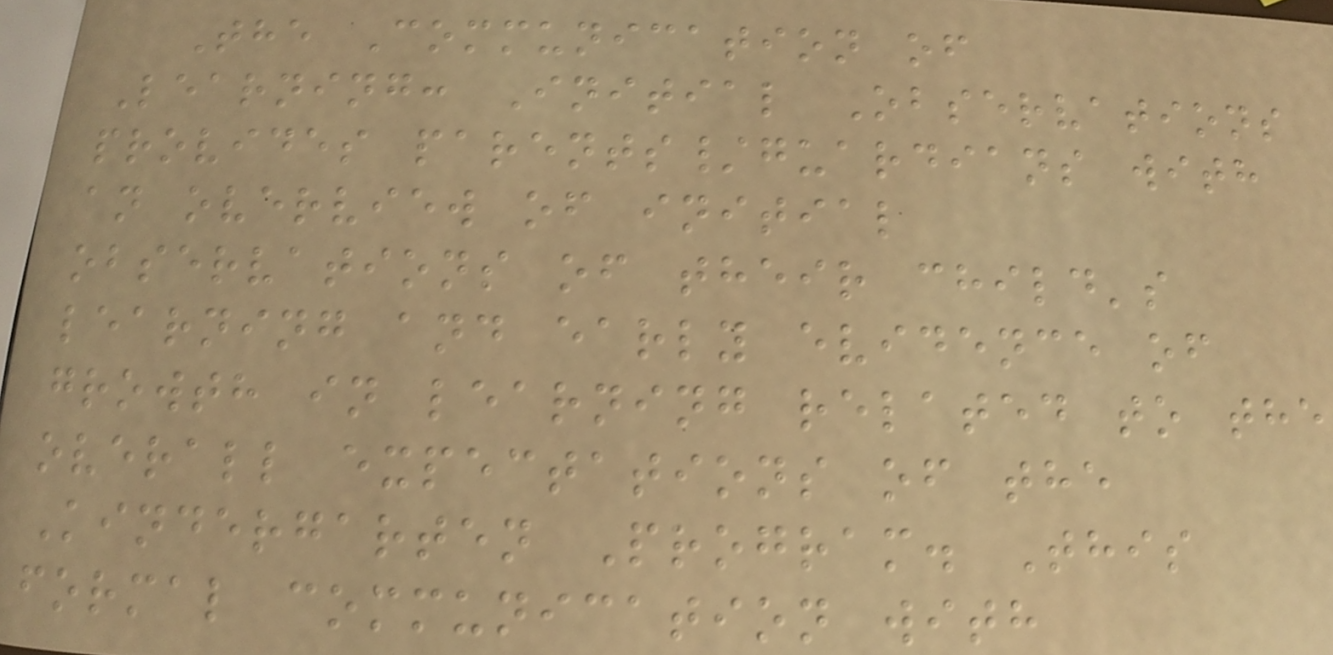The Communication of
Learning: Initial Observations
provides parents/guardians with
an overview of initial
observations of their child's
learning and early evidence of
growth in learning related to the
overall expectations of the
Kindergarten Program. This
formal communication with
